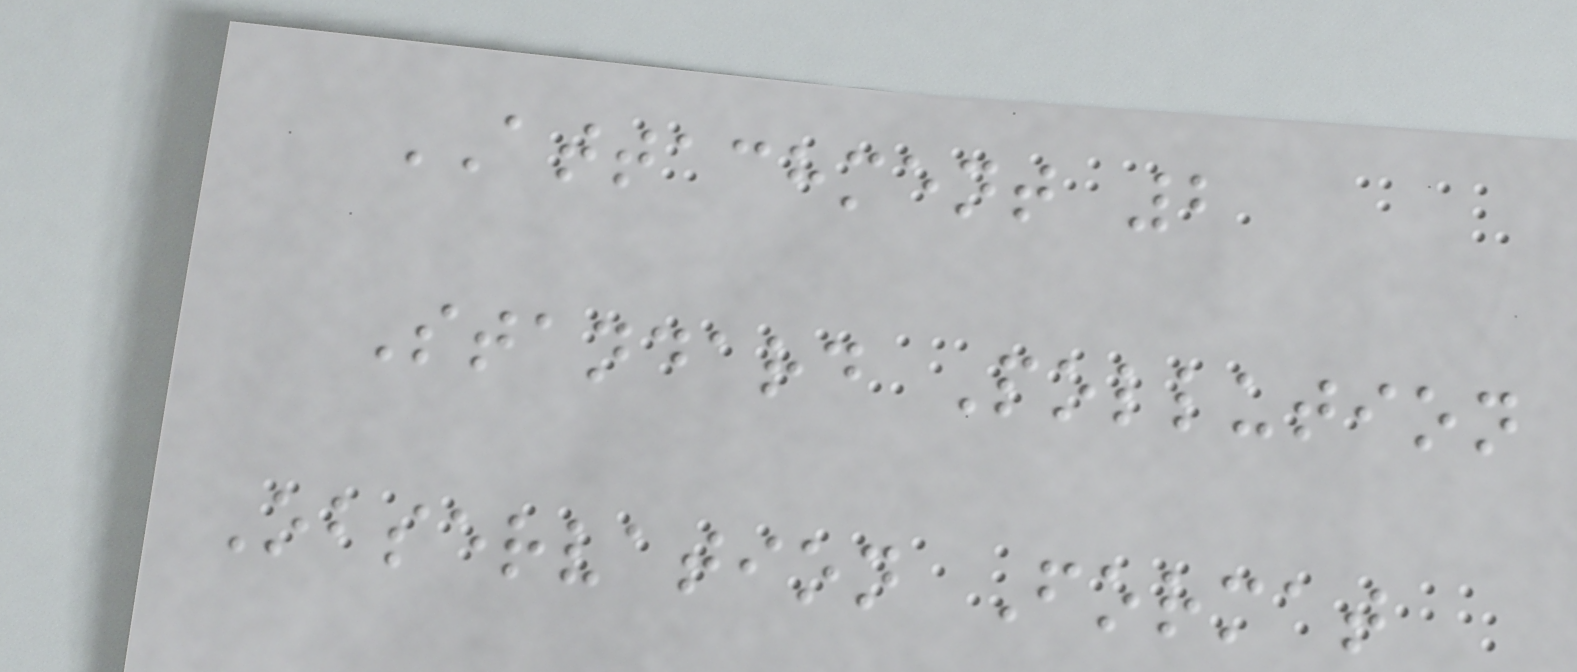ATTACHMENT 2
Standard Pollution
Observation Format
